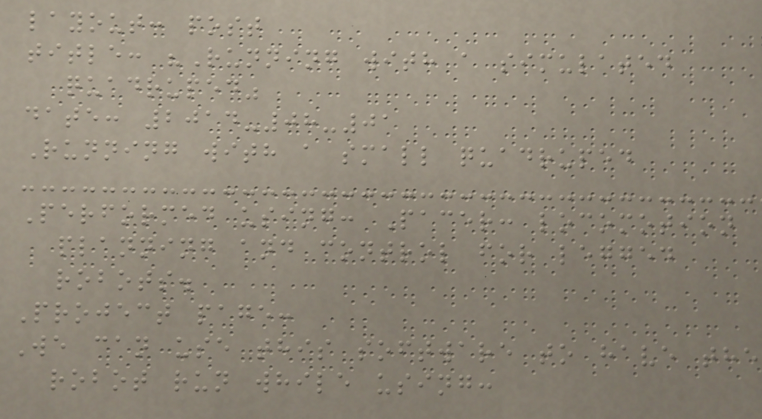layout: post
title: "Running with a simulated
quadruped"
date: 2014-08-01
Running with a small quadruped
Performed using: Pacer: locomotion
planning and control for legged
robots.
Project page:
We can use this software to have the
robot run while using:
